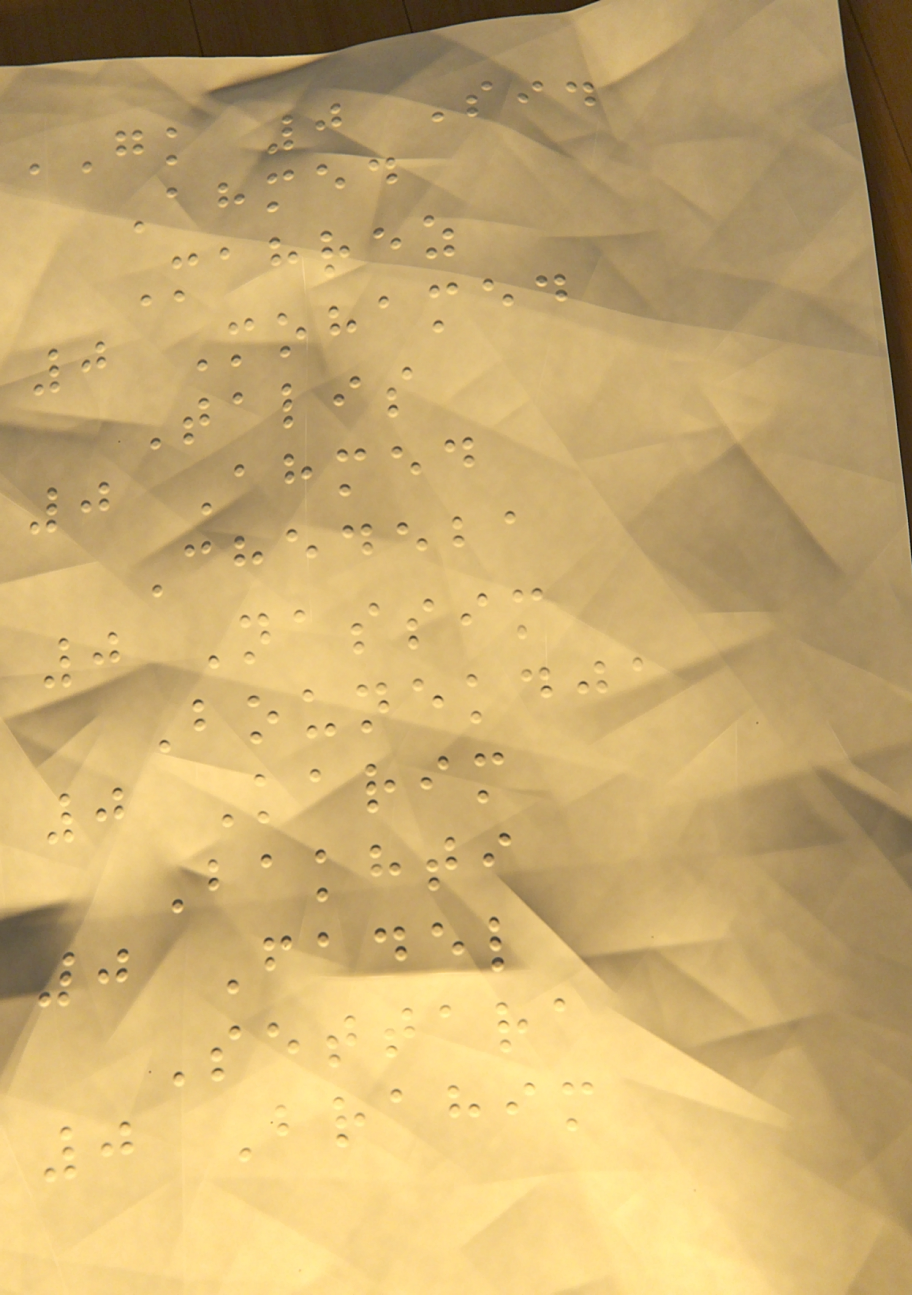GK 0 Sid
Ahmed
Mahrez
0 Mohamed
Talis
0 Ahmed
Chedeba
0 Nassim
Bounekdja
0 Karim
Bakhti
0 Fadel
Settara
0 Brahim
